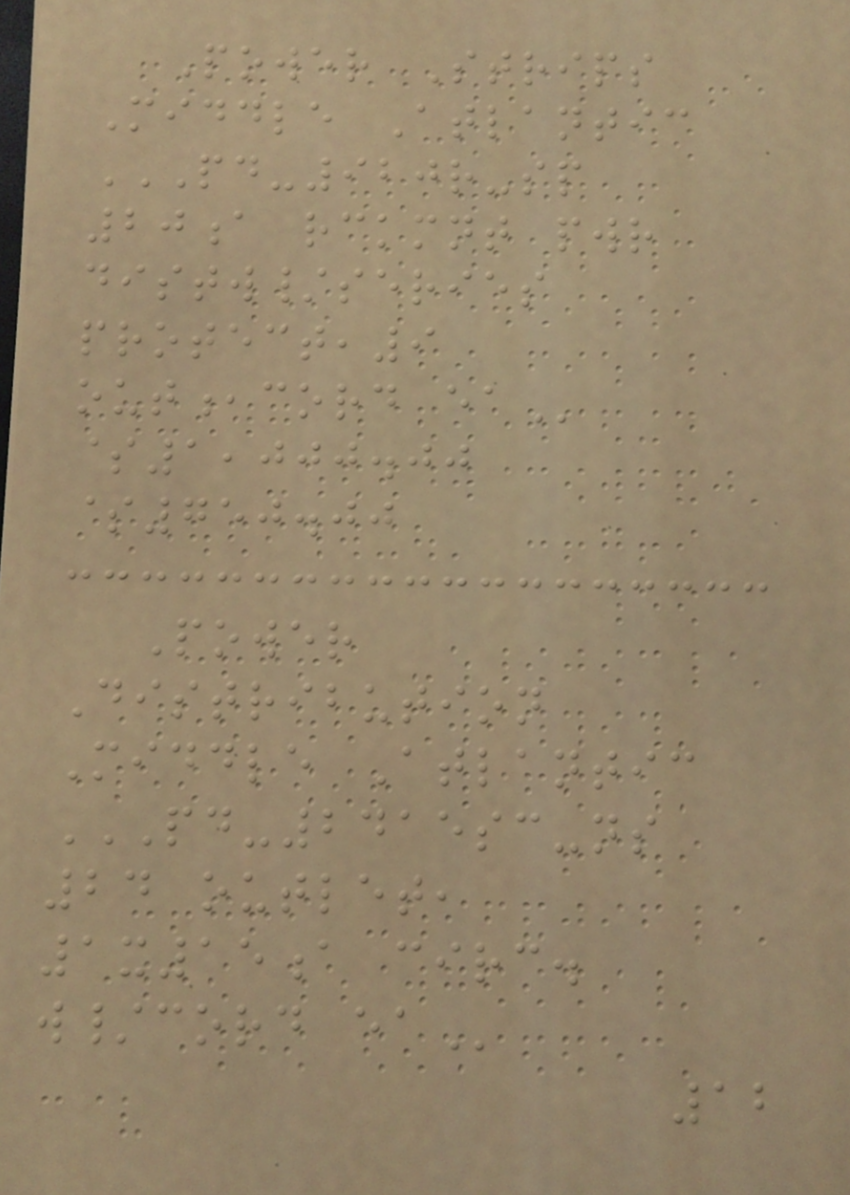Power Strips
Middle Atlantic
PD-920R-SP
20A RCKMNT PWR
DISTW/SERIES
PROTECT,9
OUT,CORD EA
$1,000.00
$750.00
Power
Distribution
Middle Atlantic
PD-2415SC-NS
24 OUTLET,
1X15A CIRC.
W/CORD EA
12
